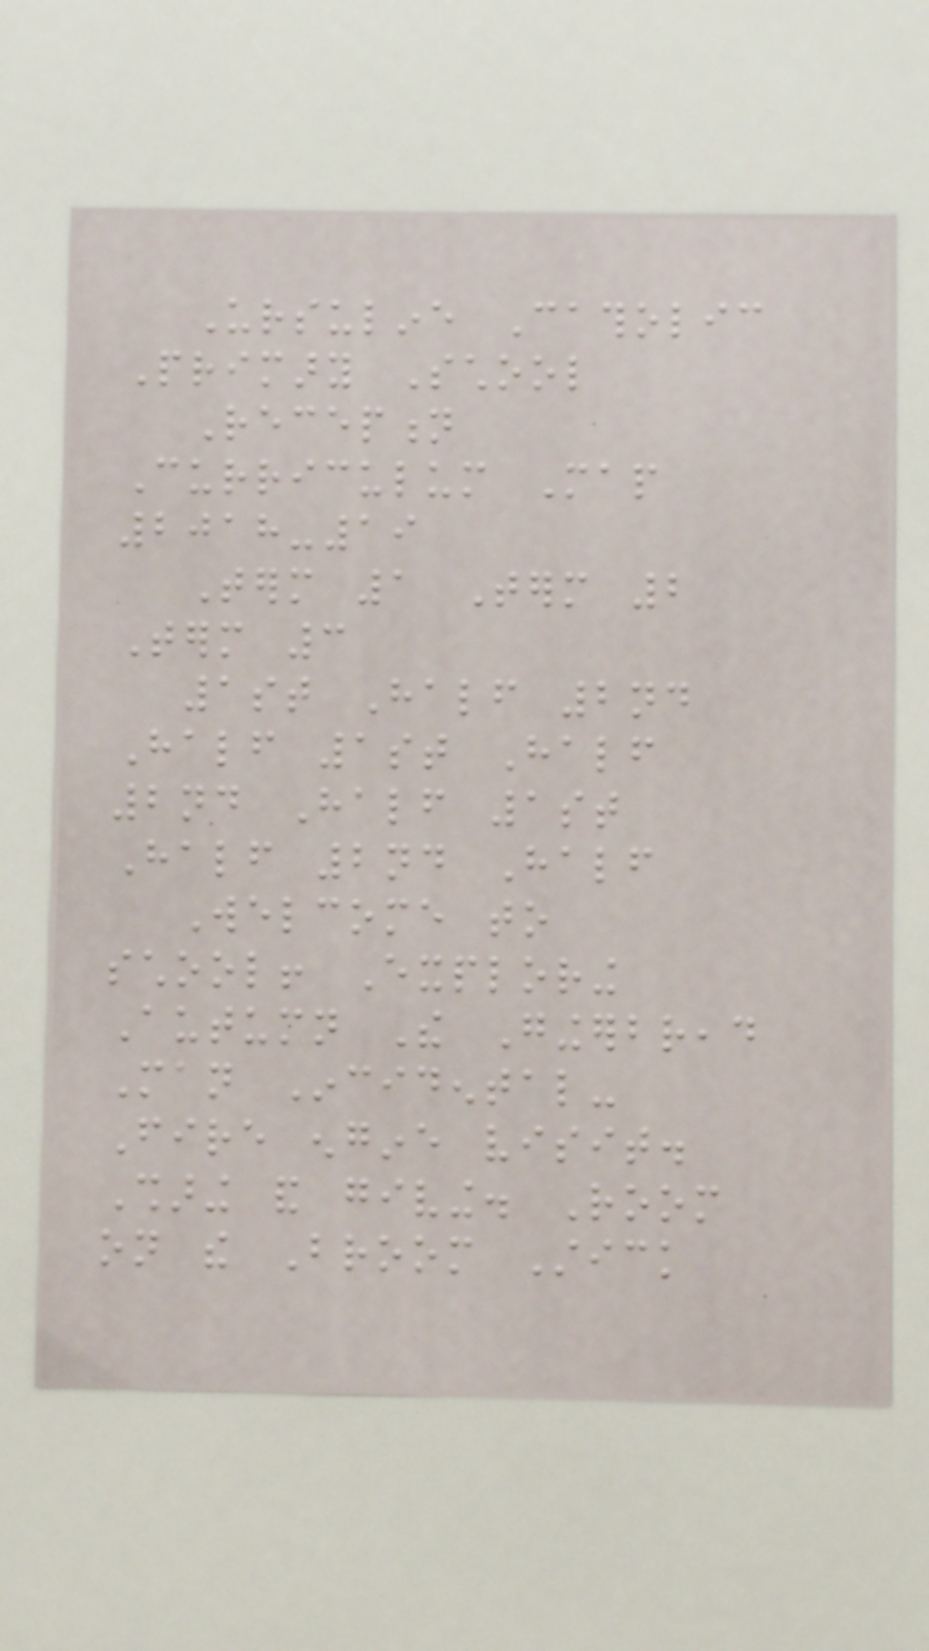Ursuline Catholic
Primary School
Reception
Curriculum Map
2018-19
Term 1 Term 2
Term 3
1st Half 2nd
Half 1st Half
2nd Half 1st
Half 2nd Half
Welcome to
school! Exploring
Autumn The Gingerbread
Man Incidental-
Fire engine visit.
Sharing and giving. Room
on the Broom Stick
